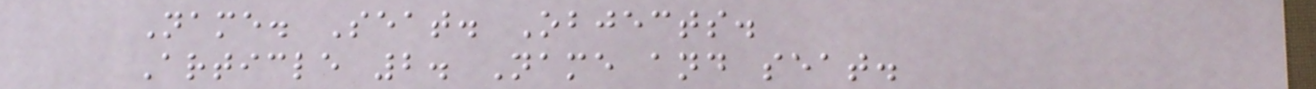Name. Seat. Objects.
Article 2. Name and seat.
